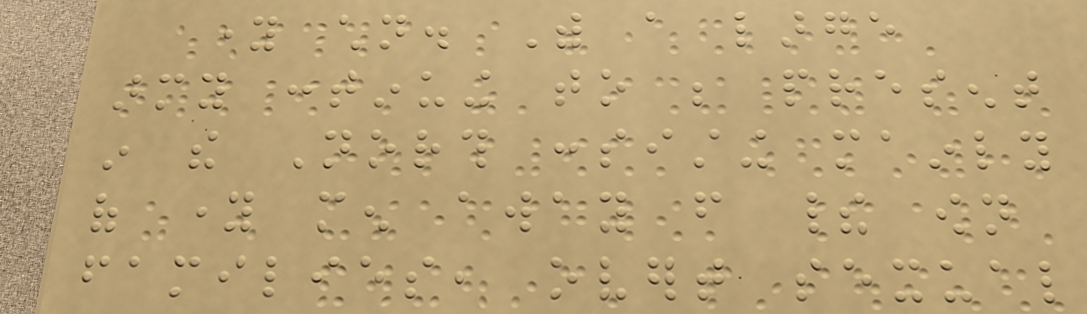young children. With a large
army continuing to be present
in the North consisting mainly
of young men away from their own
families, overt sexual
